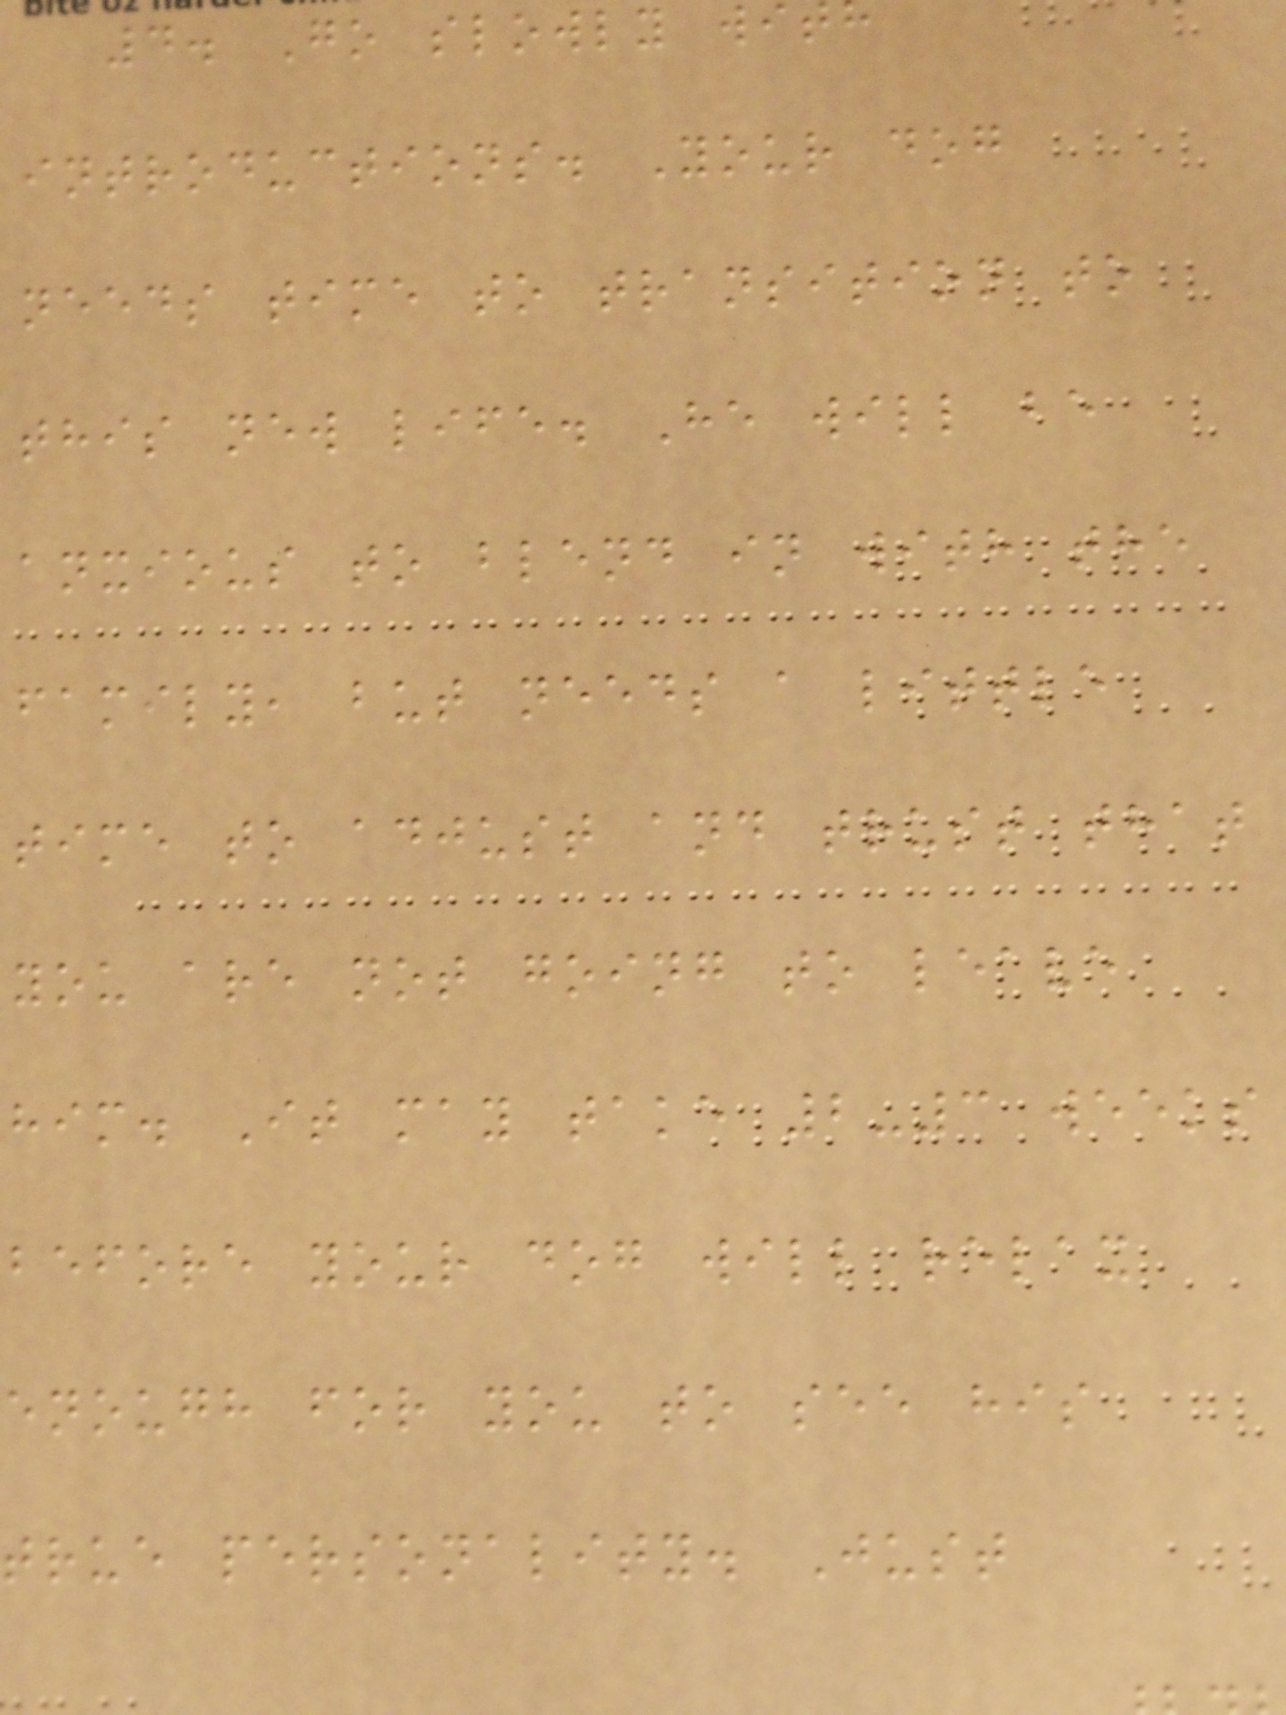4. Go slowly wi
introductions. Your dog
needs time to transition to
this new life. He will be
anxious to blend in with the
family, but needs a little
time to adjust and trust that
you are not going to leave
him. It may take 2-3 weeks
before your dog will relax
enough for you to see his
true personality. Just
